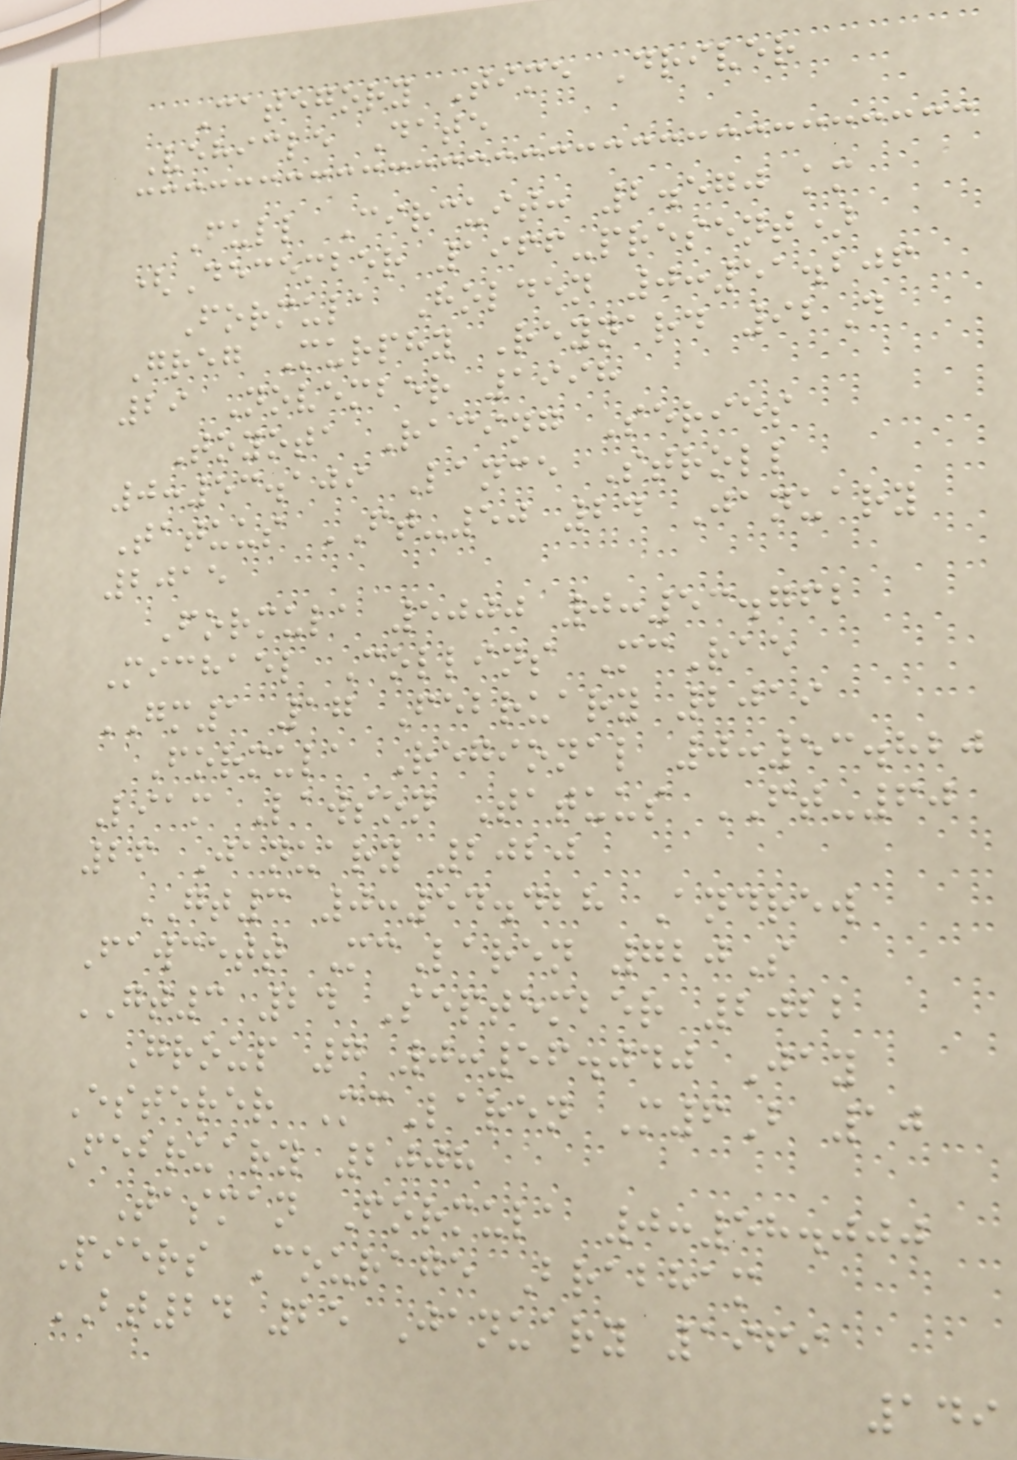Category Time Driver
Vehicle Date
Full Circuit: 2.570 km
(December 1966-present)
Formula Holden 0:51.206
Greg Murphy Reynard 92D
29 November 1998
Toyota Racing Series
0:53.109 Lance Stroll
Tatuus FT-50 24 January
2015
Formula 5000 0:53.762
Michael Collins McRae
GM1 17 February 2019
Formula Regional 0:53.820
Liam Lawson Tatuus FT-60
26 January 2020
GT3 0:54.428 Andrew
Fawcett McLaren 720S
GT3 24 September 2022
Group 7 0:56.040 Jay
Esterer McLaren M6B 10
February 2008
Tasman Formula 0:58.000
Piers Courage Brabham
BT24 25 January 1969
149
